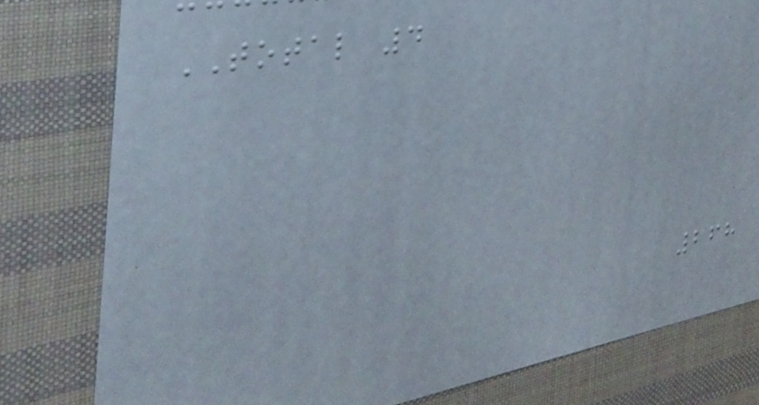TOTAL 4
268
